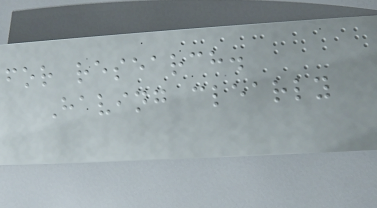for research.
Having clearly
